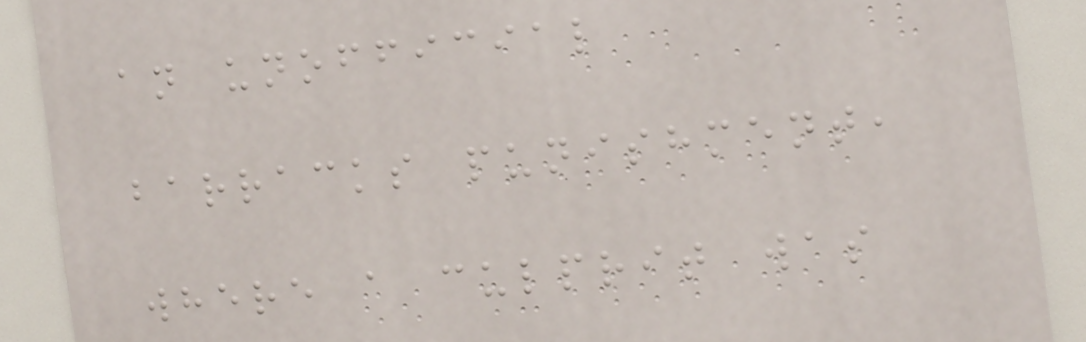an unofficial
barracks punishment,
where a culprit was
